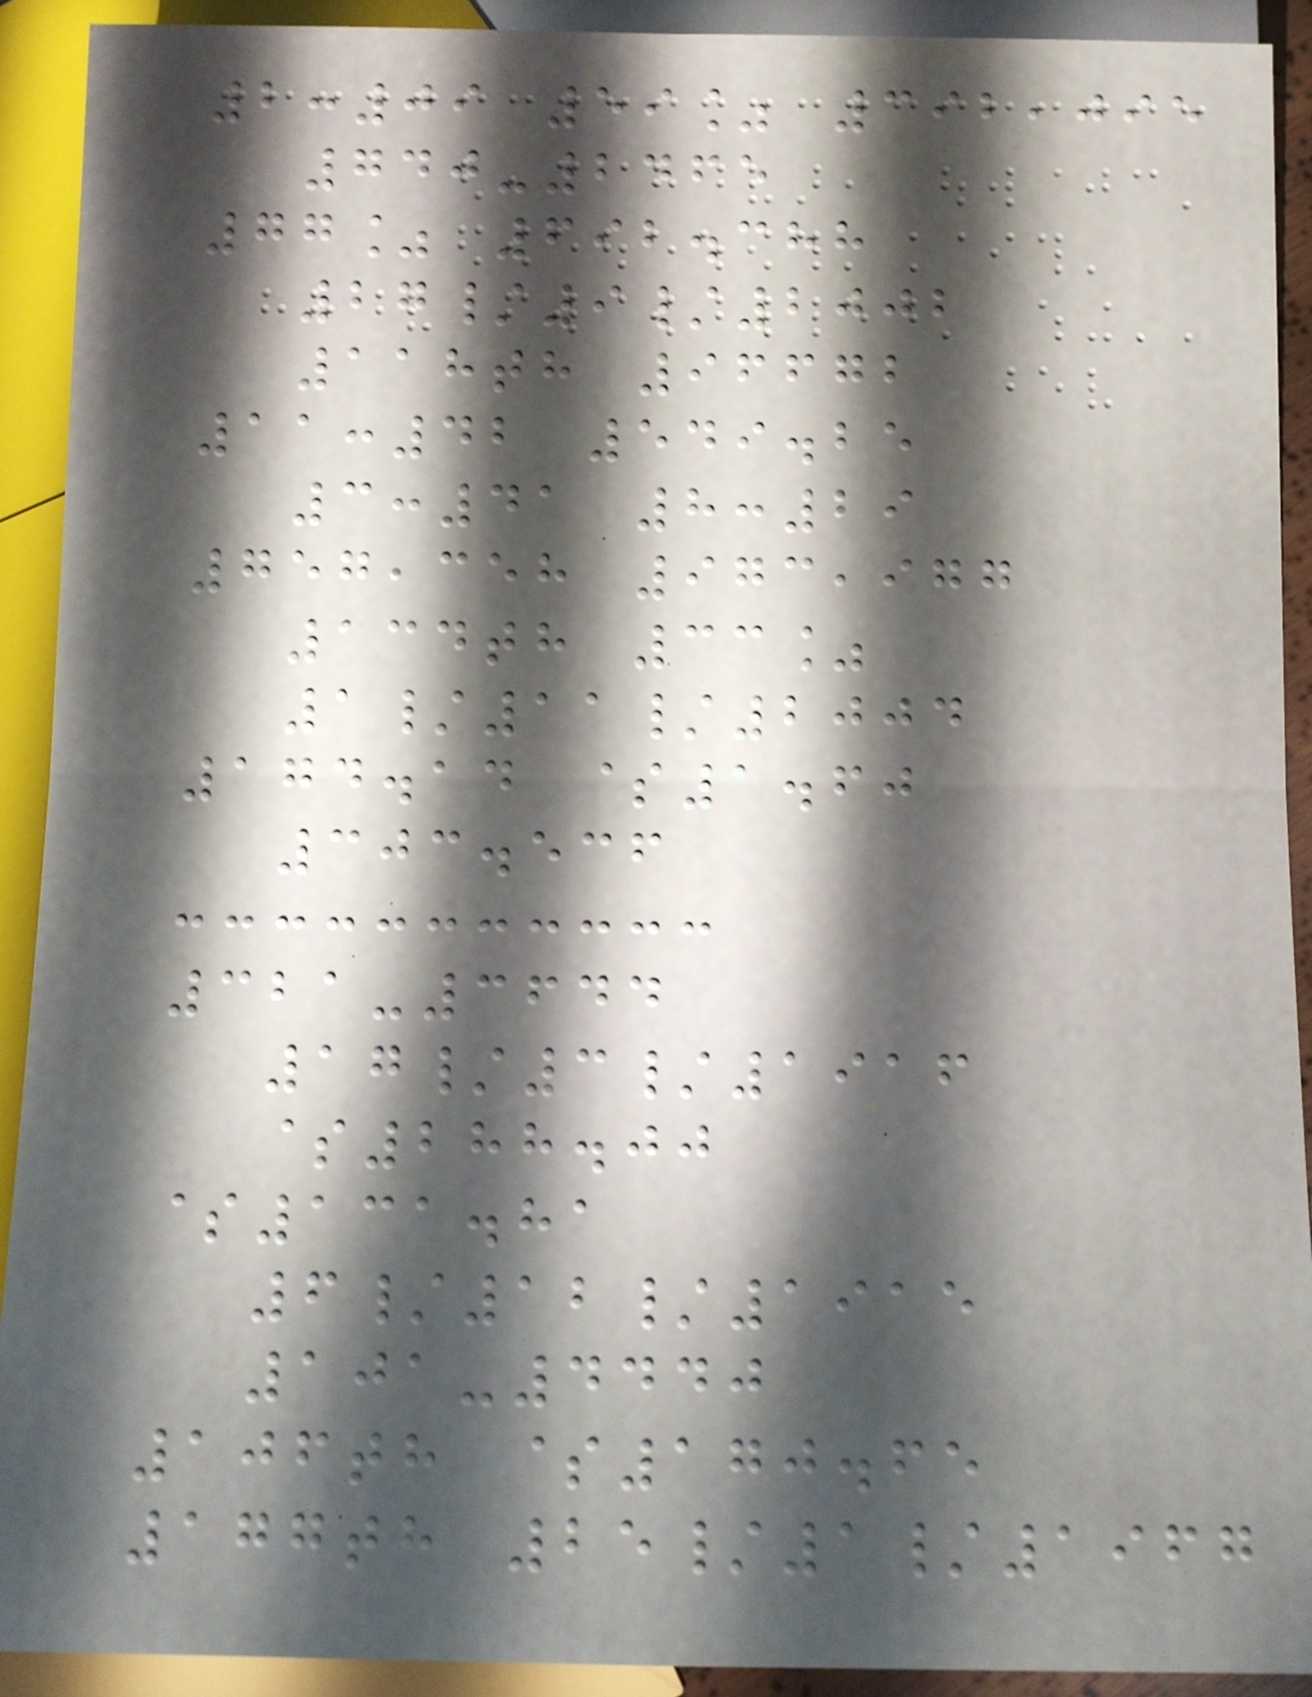2:09 59% 392,095
740-2465
77% 692.388
27/9/2002
118th 96672
11:42 549.25
3:41 8:29
757,358 973,977
134th 33%
1/11/2004
174.14 $1.60
303.536
321-3644
17/3/1916
$288.00
$131.81
6/12/1915
101-4440
106th $170.65
177th 25/1/1967
